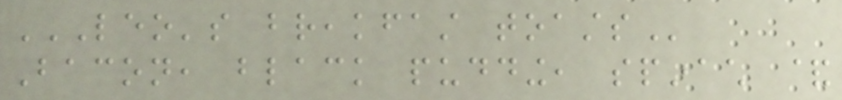LEO'S BREAKFAST TOASTS
Bacon, black pudding, spinach &
